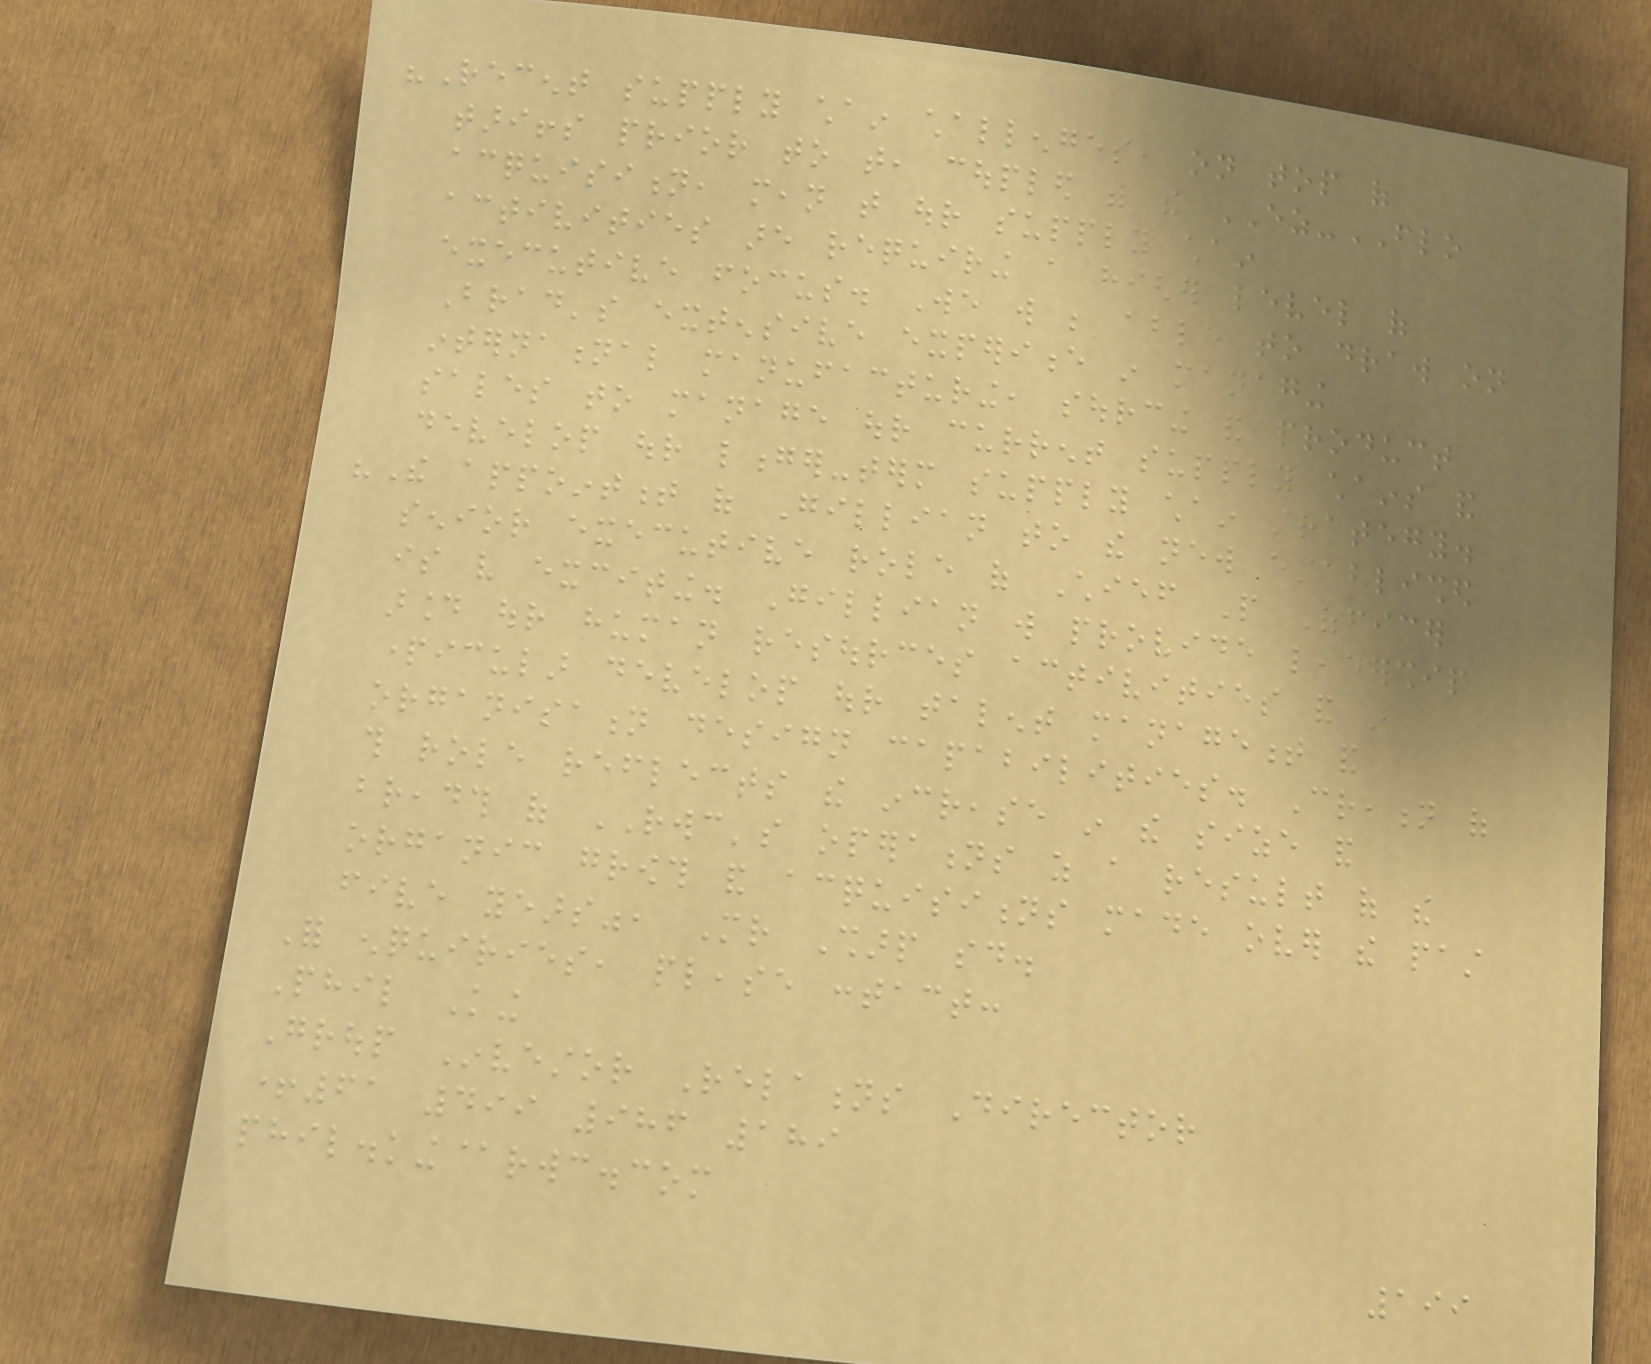"Recent supply chain challenges, on top of
tariffs prior to that, coupled with the EZ-FLO
acquisition, mean that our supply chain
activities are requiring a higher level of
executive focus. We will be able to draw on
Brad's extensive experience in managing
international manufacturing, sourcing and product
sales to manage our current supply chains and
develop our longer-term supply chain strategy.
"The appointment of Gillian to the new established
senior executive role of Chief People Officer
is very exciting. Gillian will provide leadership
around our human resources activities and in
particular develop our talent management and
organisation design capabilities. Creation of
this role reflects the increase in the size and
breadth of RWC's operations as a result of the
organic growth and acquisitions made over the past
five years", Mr Sharp said.
For enquiries, please contact:
Phil King
Group Investor Relations Director
+61 499 986 189
phil.king@rwc.com
199
